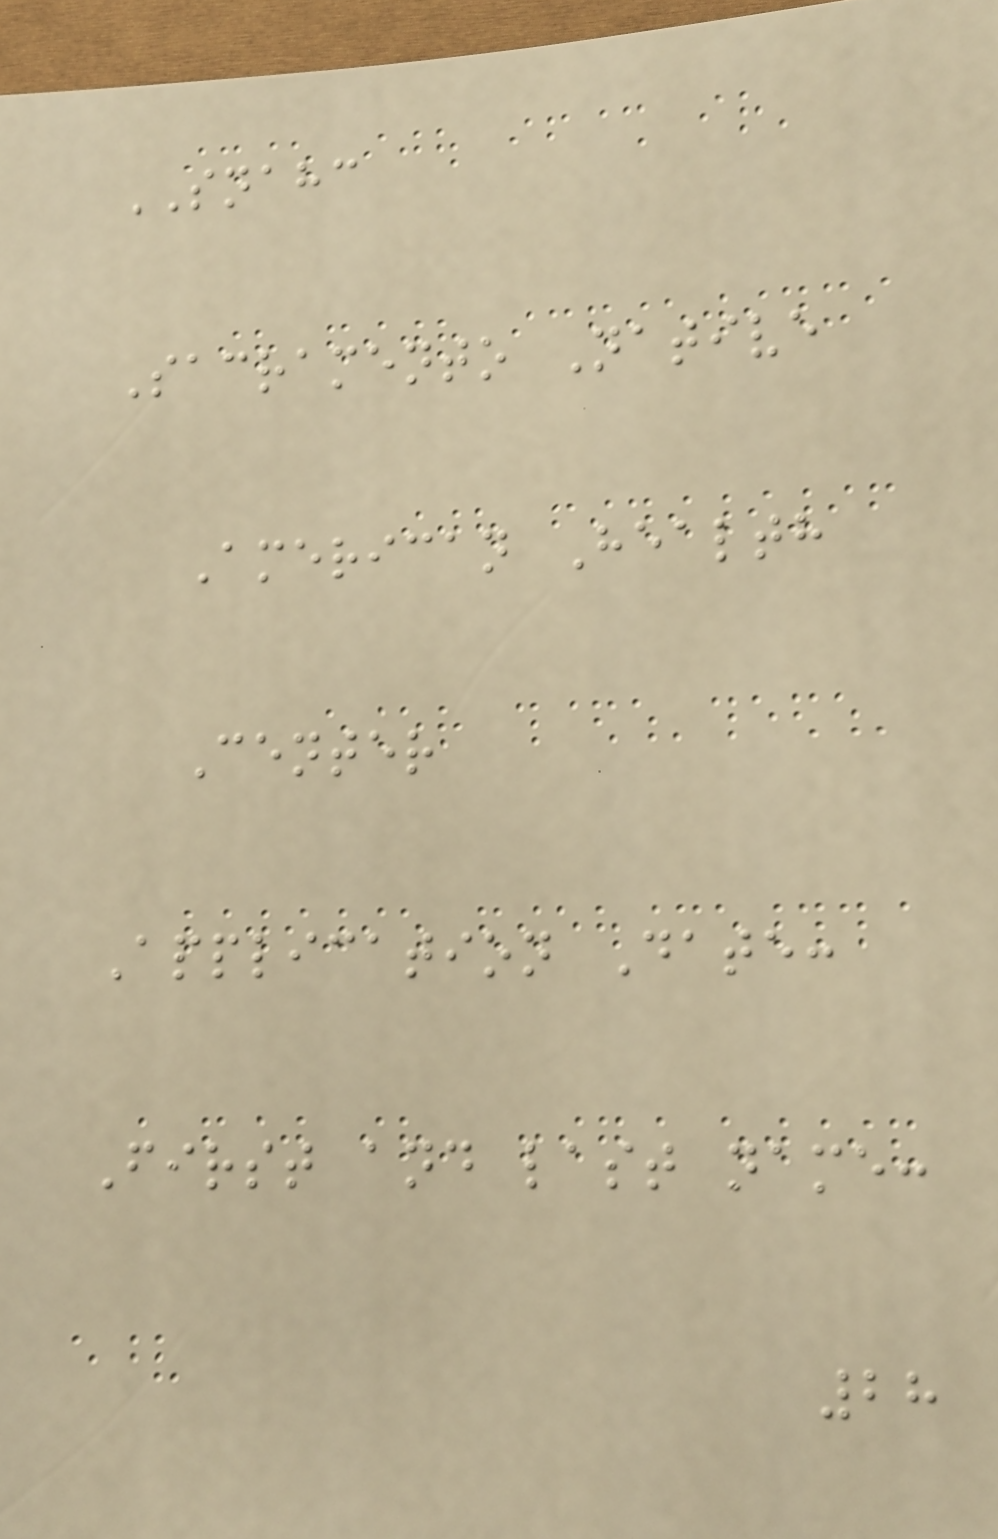SNAHC
Sacramento Native
American Health
Center
Application Date:
First and last name:
28
